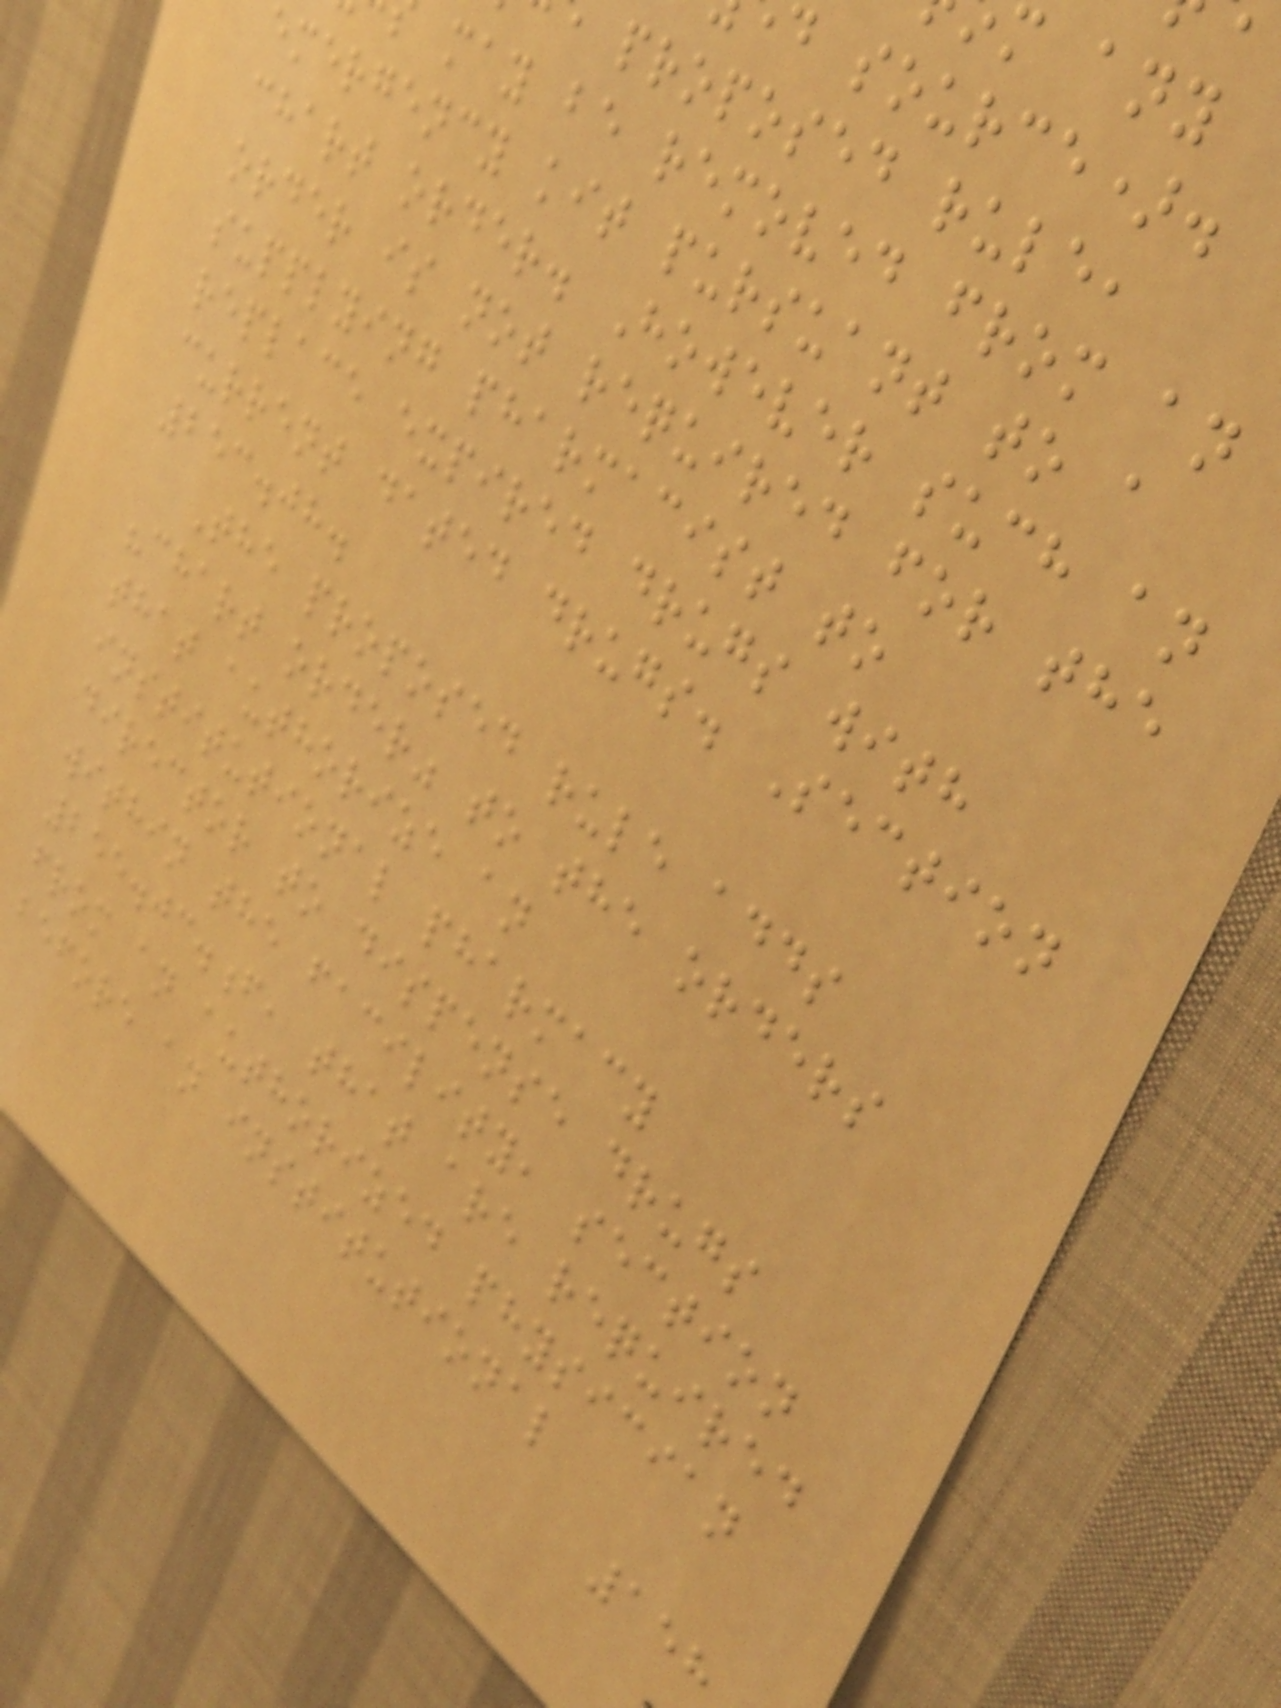d source).
proposed rule,
may be removed from an
emergency kit pursuant to a
chart order. However such an
order is not required for the
supplying pharmacist to
replace expired drugs with
current dated drugs. Section
253.08.
The proposed rule adds
"chart order" to the orders
that authorize an
institutional pharmacy
director to dispense drugs
within the facility, section
255.03.f, that are required
from an authorized physician
before an institutional
158
